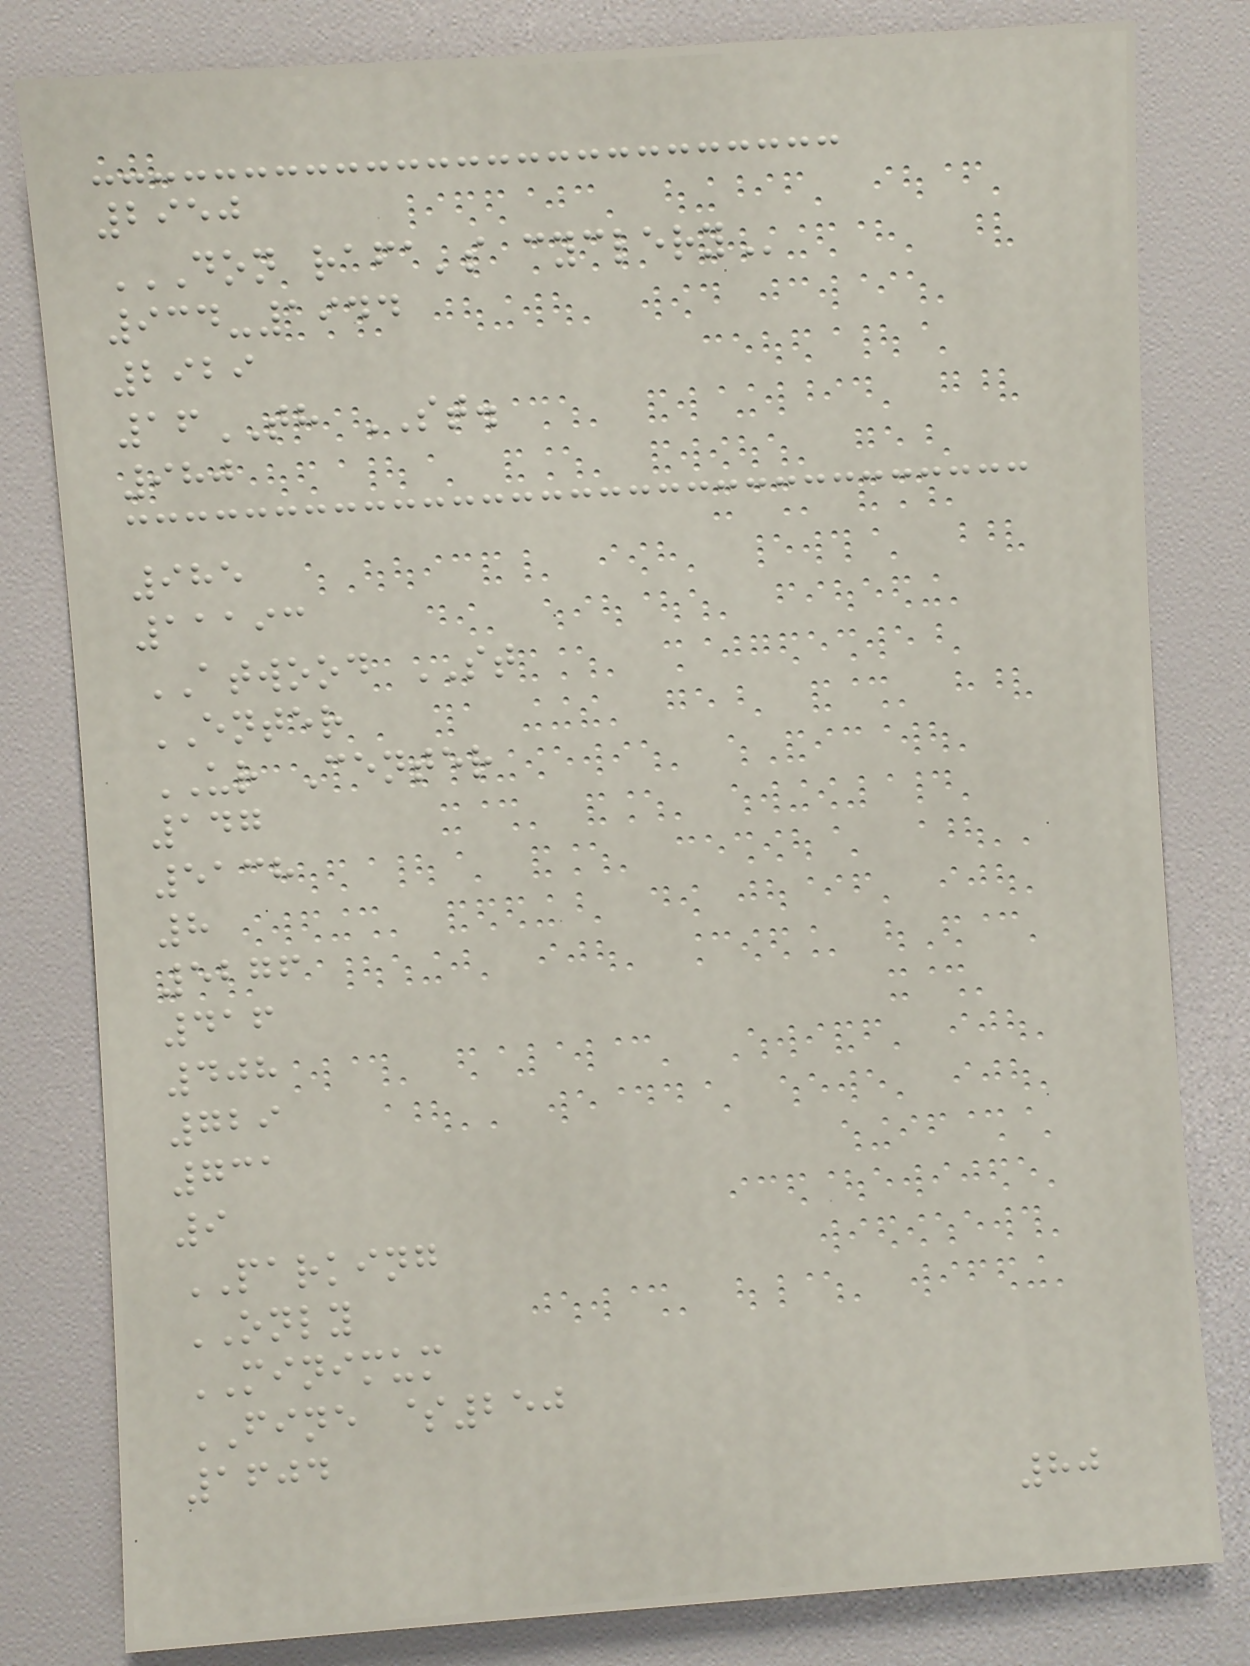2950
DON RAFA'S CYCLERY
934-1944
2929
16TH ST.
980
985
11193
ATWOOD ST
ENTER
UR Center
147
5138
8
5276
416
408
729
731
9
PARKING
ONLY
MINIMUM
FINE $250
1604
80
